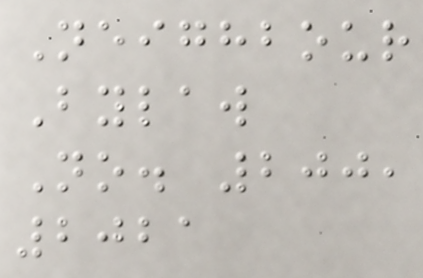Neighbour
Bylaw
No. 200,
2021
